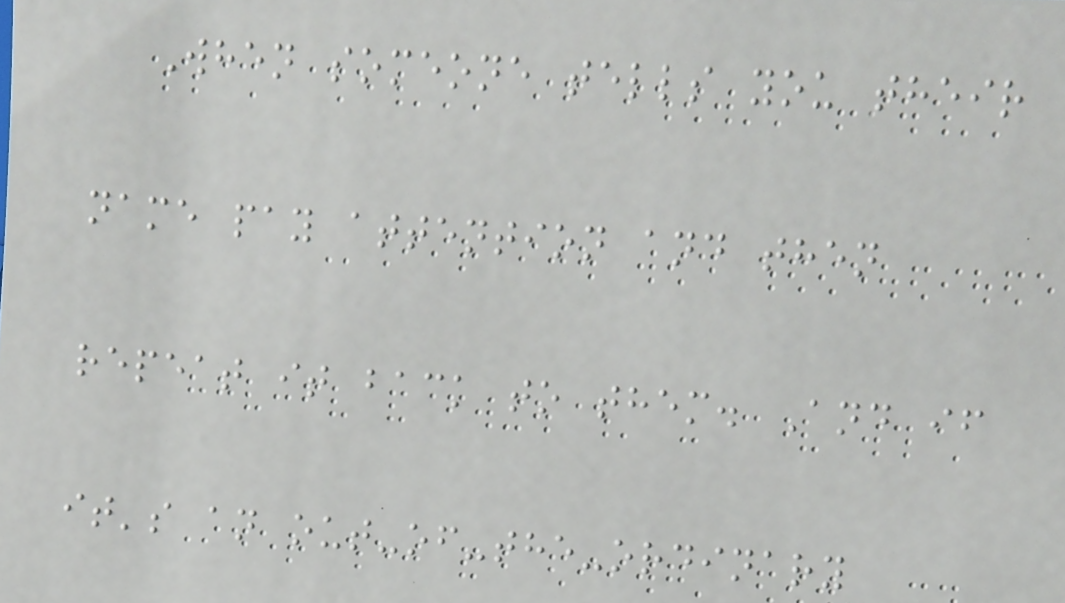When someone tells you their
name pay attention and then
repeat it back to them. And if
it's an out-of-the-ordinary
